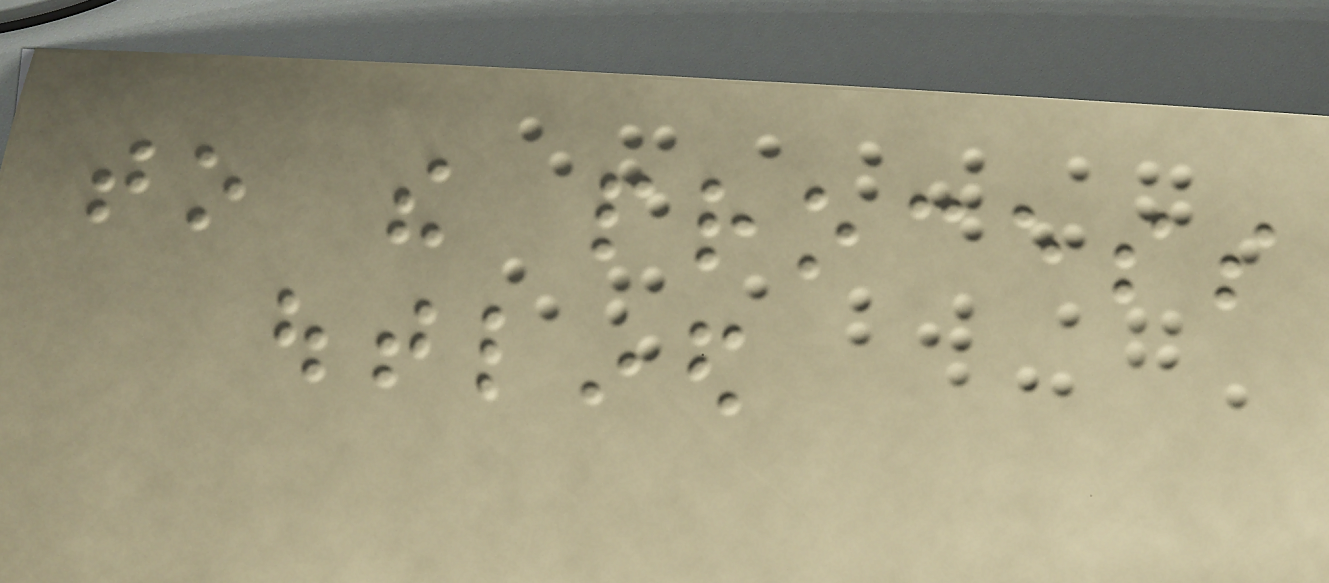to the process
outlined
